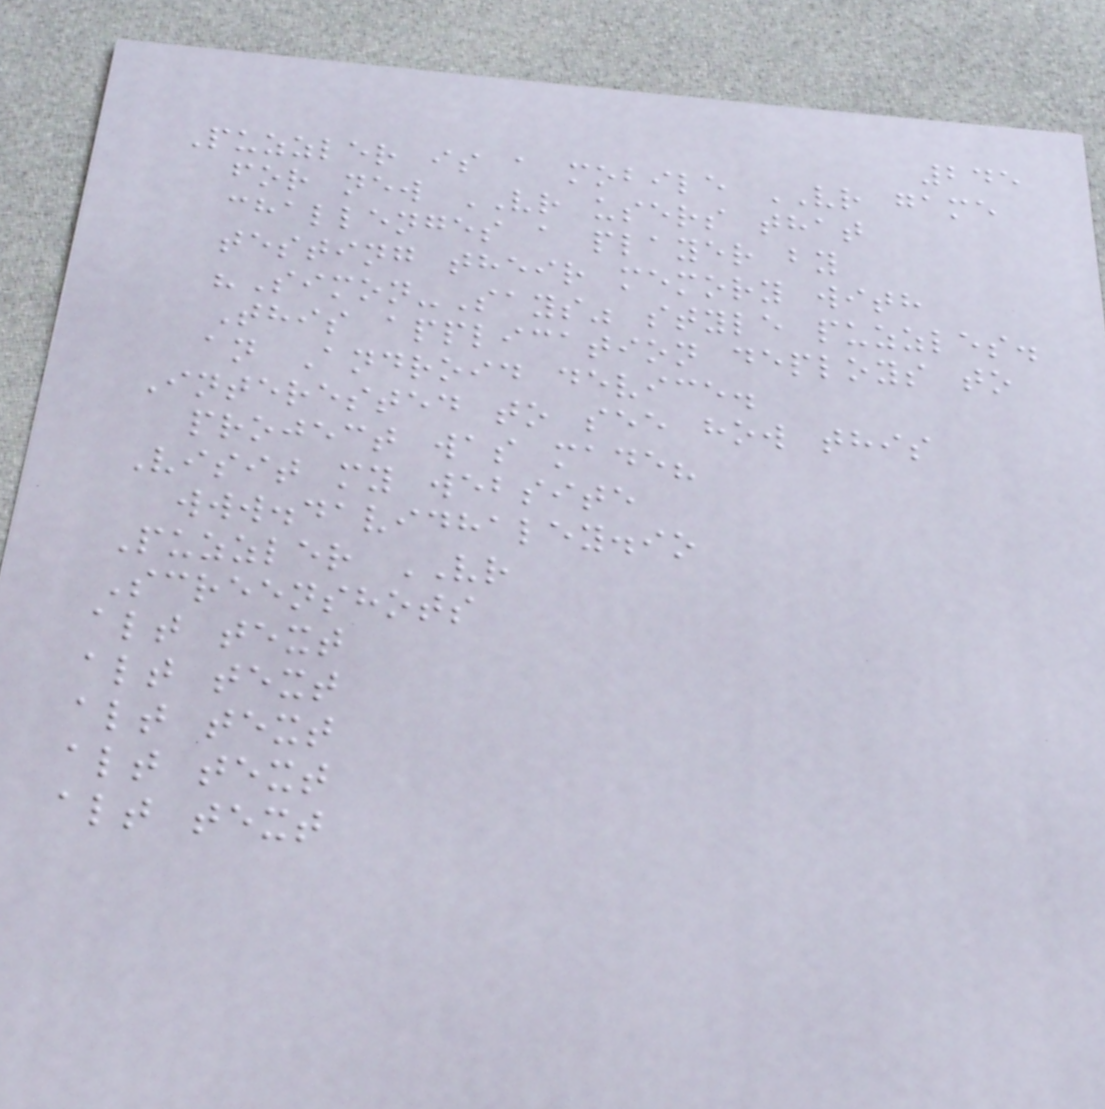245
Puzzler is a mobile VR game
for new VR users that
challenges a player by
testing their memory with
"Simon-Says" style puzzles.
This application deploys to
an Android device.
Interested to see how this
project was made?
Visit my website
www.davidhaley.io
Puzzler VR
Screenshots
alt text
alt text
alt text
alt text
alt text
